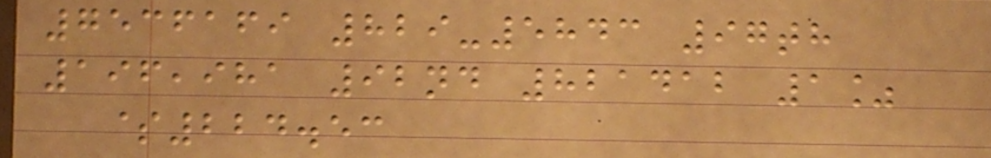7536169 829-5843 97th
196,981 92nd 821412 1%
$224.53
